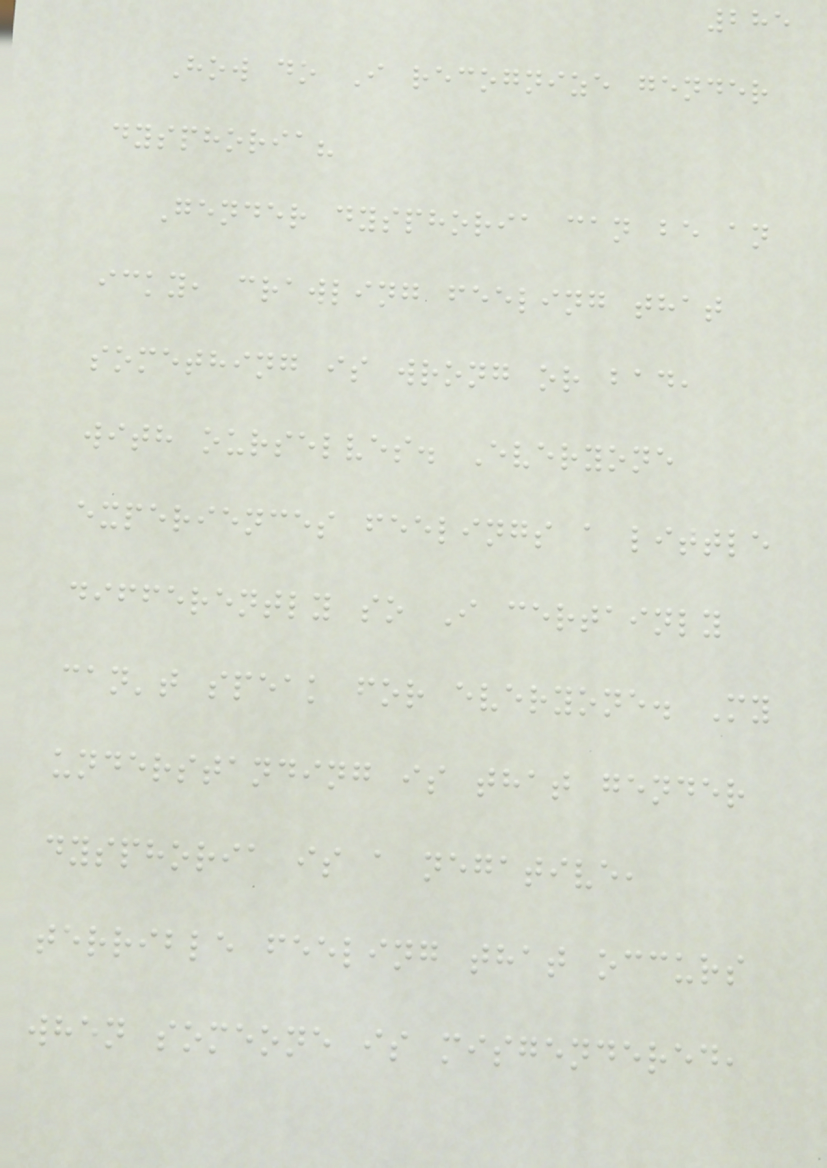285
How do I recognize gender
dysphoria?
Gender dysphoria can be an
icky, crawling feeling that
something is wrong or bad,
with ourselves. Everyone
experiences feelings a little
differently so I certainly
can't speak for everyone. My
understanding is that gender
dysphoria is a negative,
terrible feeling that occurs
when someone is misgendered,
